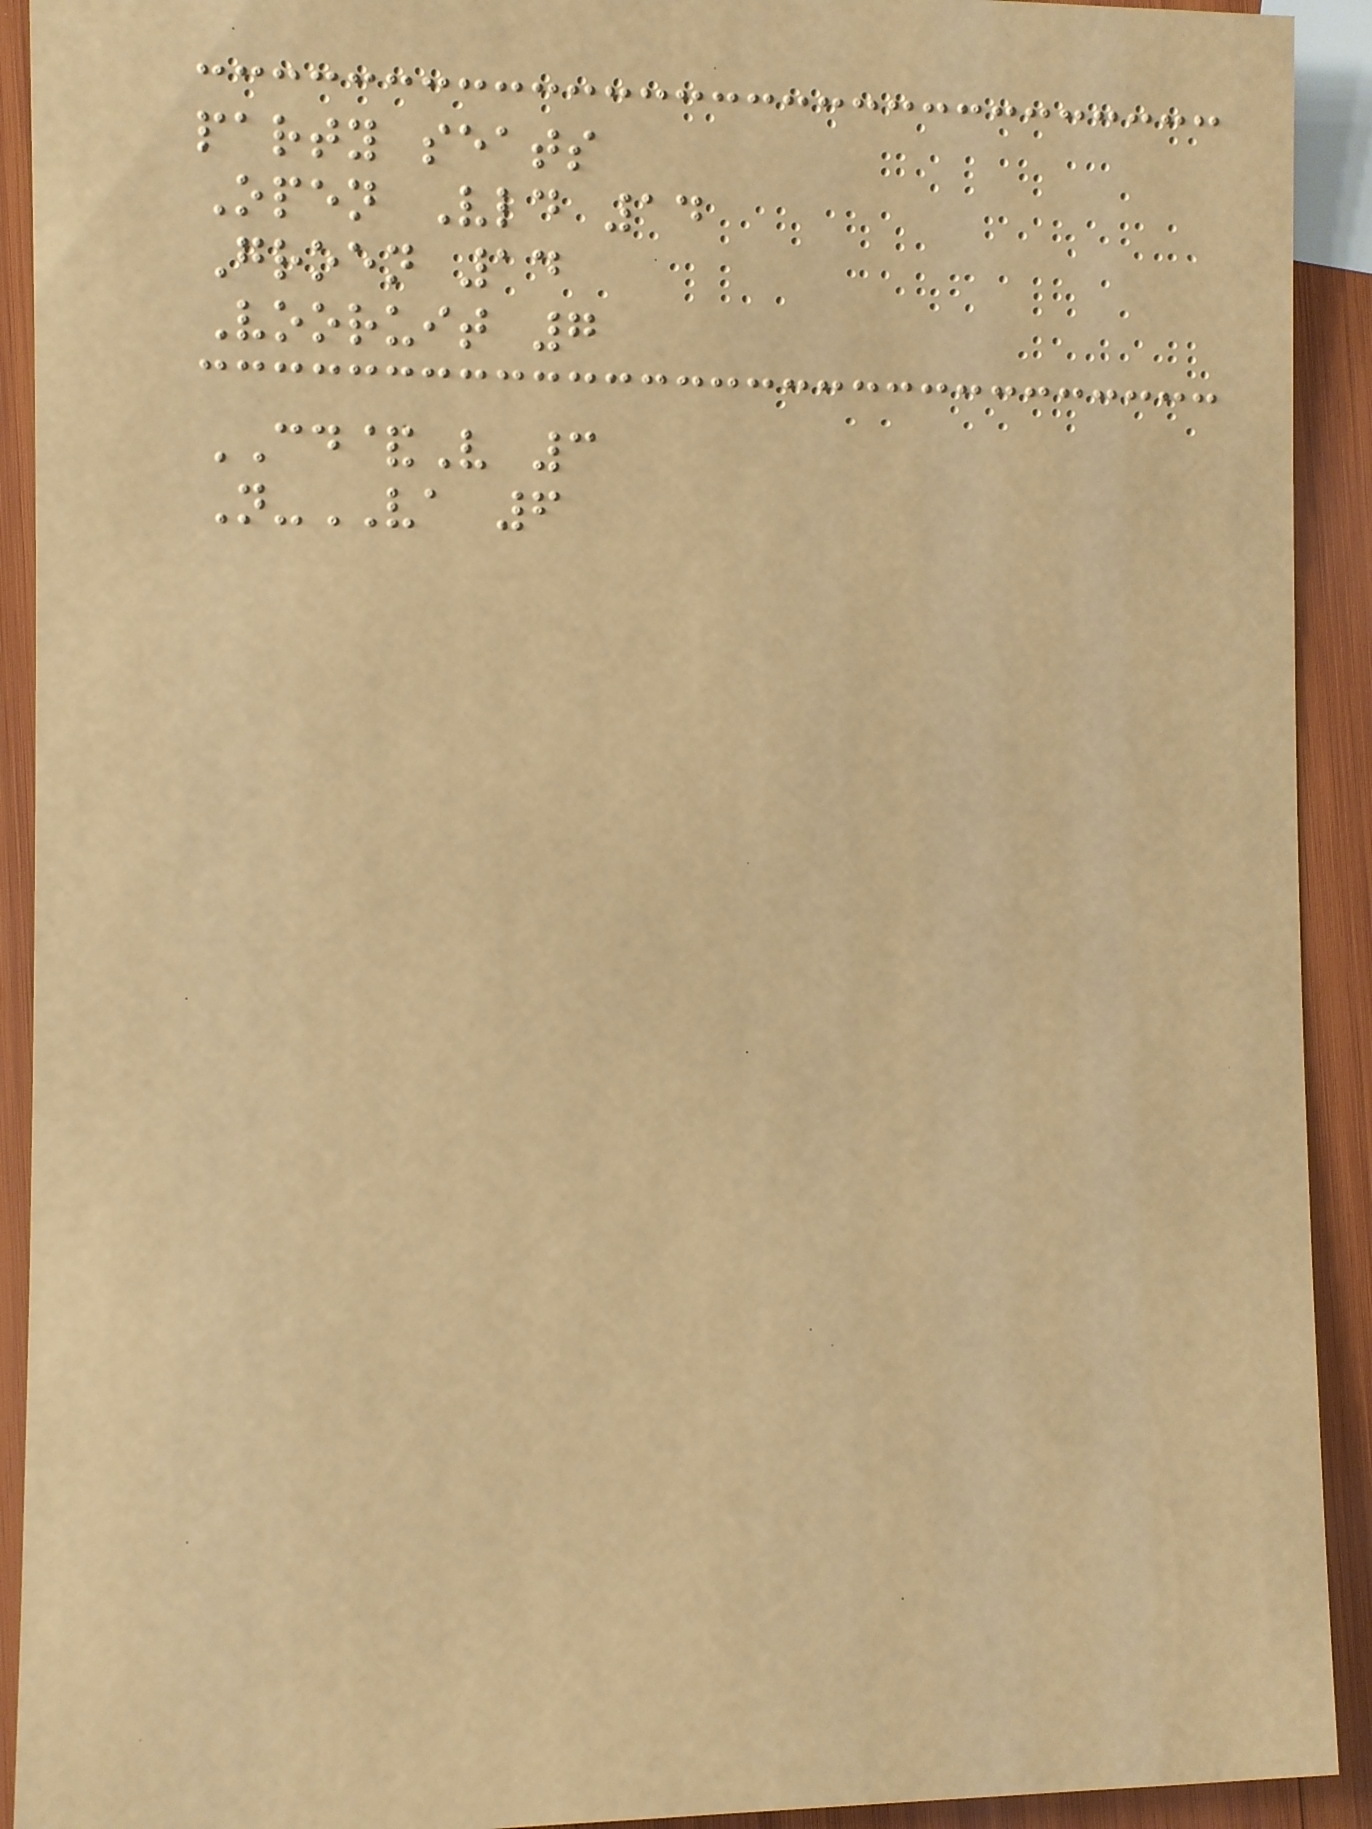party seats
Open Vld 14
Groen 14
Vooruit 7
CD&V 3
N-VA 6
